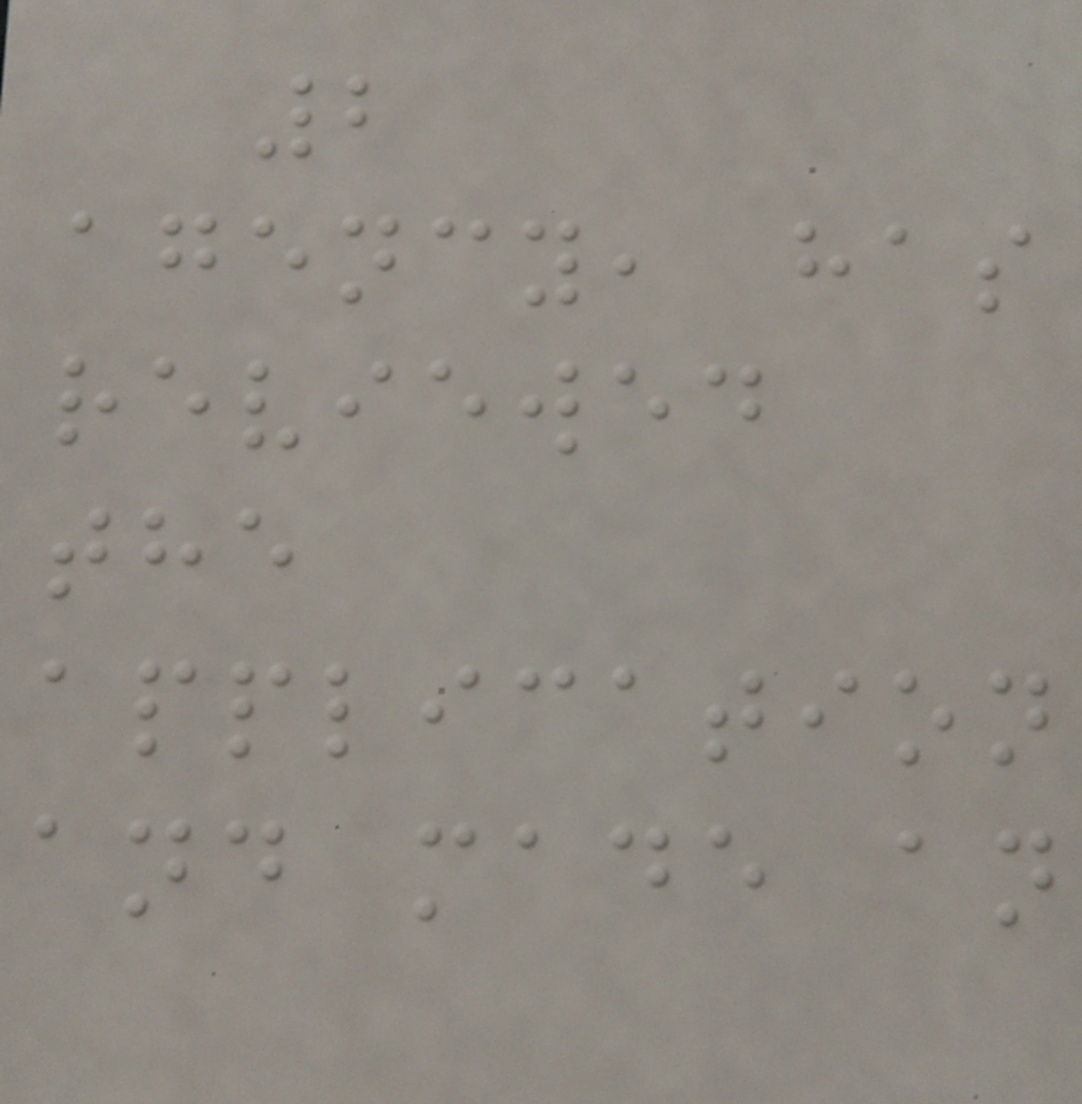2
agency, has
reviewed
the
application
and made an
